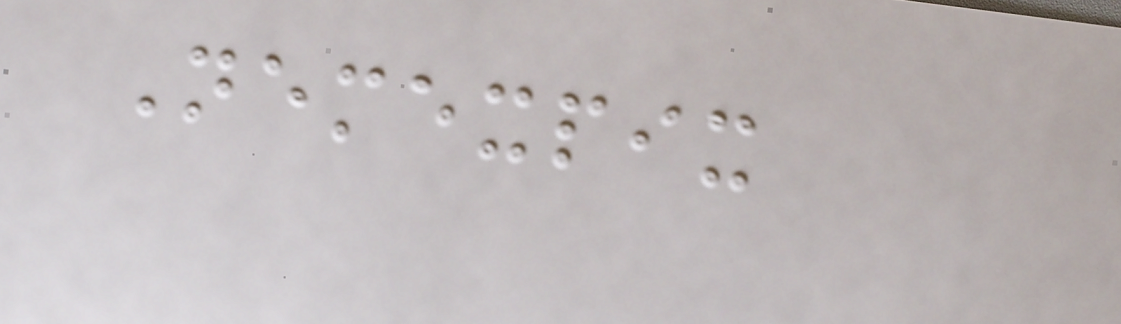Nemexpix
